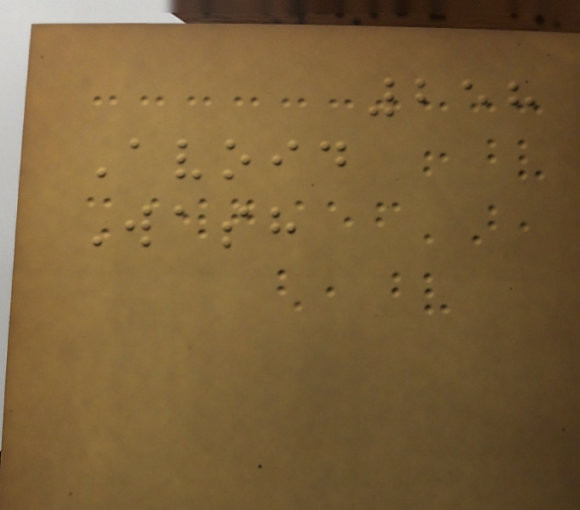258
Avoid
Wash
